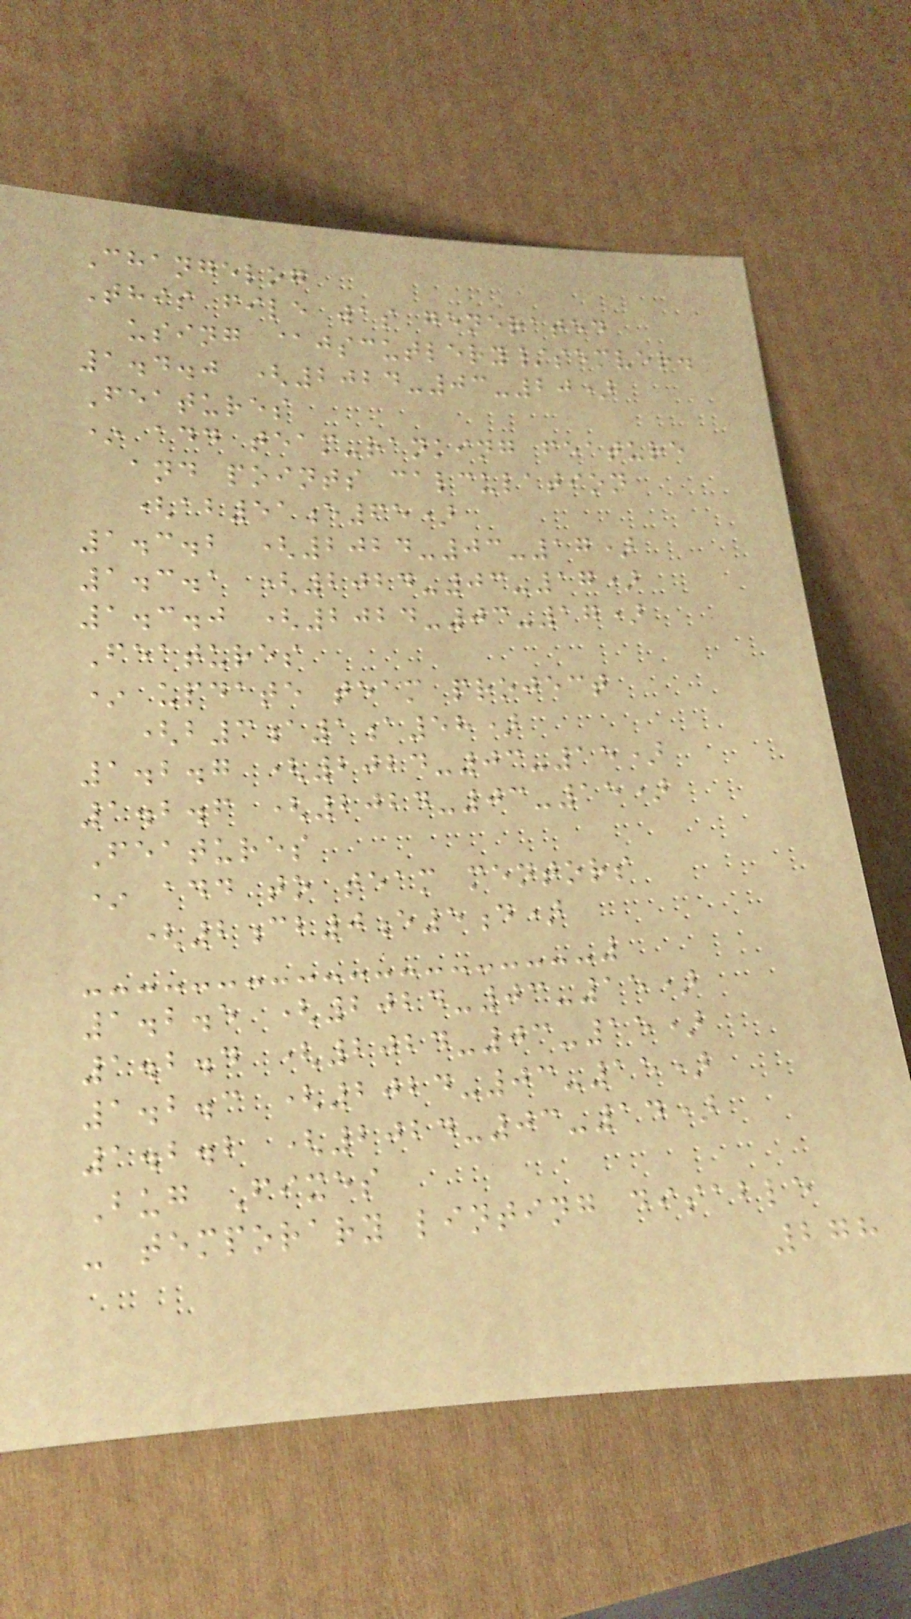Changelog
This file was generated
using @jscutlery/semver.
1.4.0 (2024-03-20)
Features
* add team-ranking feature
and points calculation
(ab51e65)
1.3.2 (2024-03-17)
1.3.1 (2024-03-17)
1.3.0 (2024-03-17)
Features
* update team project
(b3a1a58)
1.2.7 (2024-03-15)
1.2.6 (2024-03-15)
Features
* add to team mentors
(2cb0e5d)
1.2.5 (2024-03-15)
1.2.4 (2024-03-15)
1.2.3 (2024-03-15)
1.2.2 (2024-03-14)
Bug Fixes
- temporary linting disable
278
